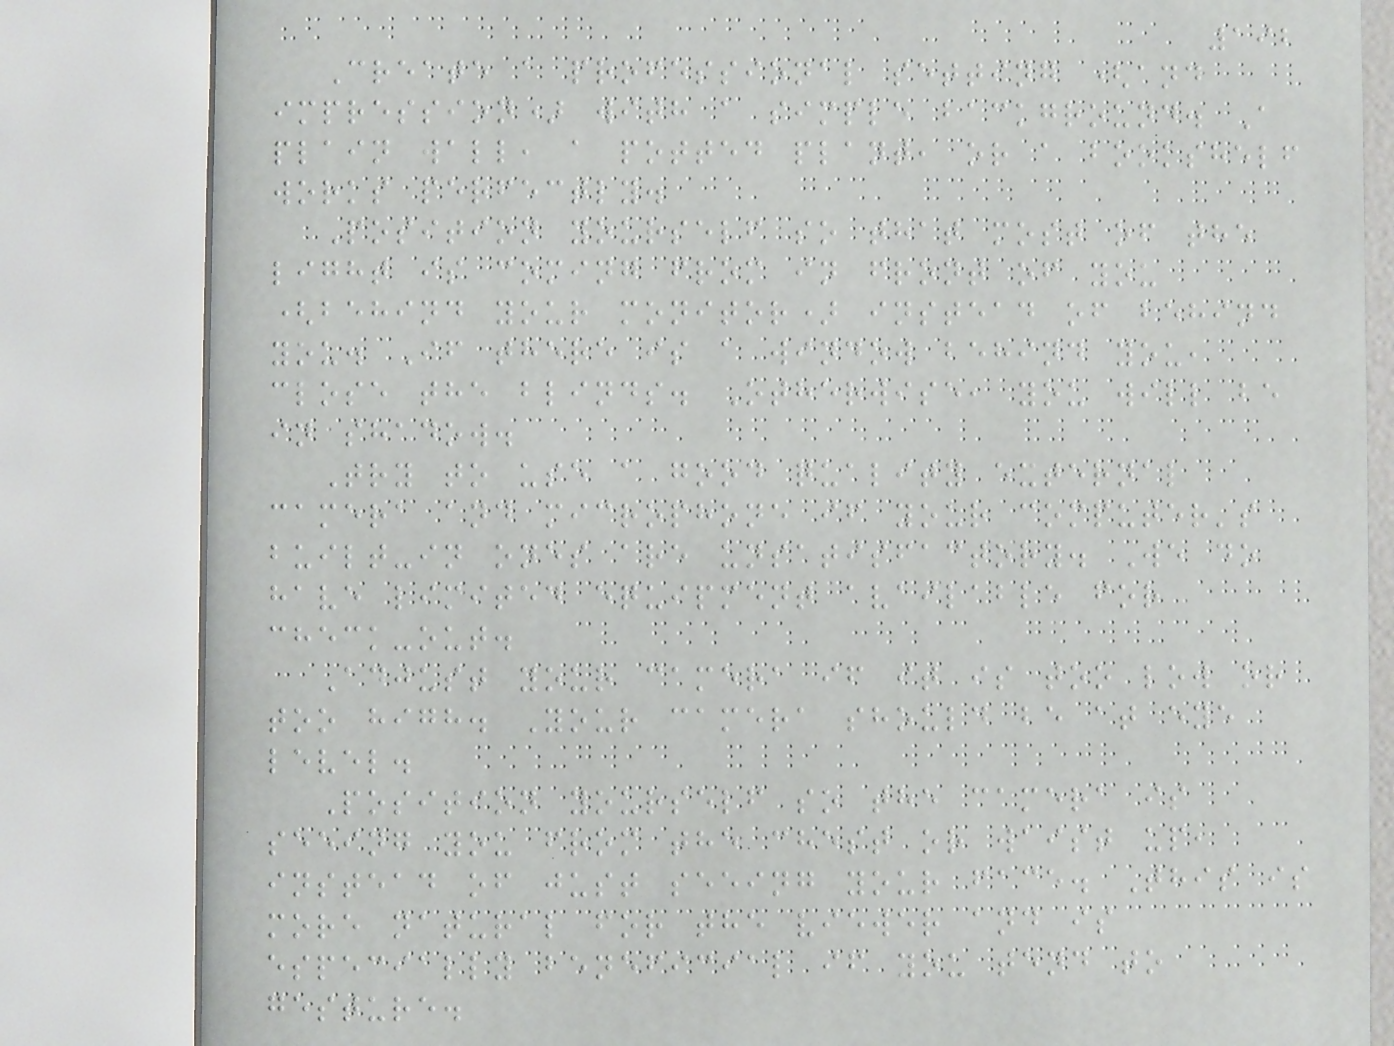192
Create a professional setting (and
impression) with a simple background. A
plain wall, a potted plant, or a bookshelf
works perfectly.
Position yourself so that most of the
light is coming from in front of you
(behind your monitor) instead of behind
you. If there is a window behind you,
close the blinds. Otherwise, you will be
in shadow.
Try to use a good quality external
camera and microphone if your computer's
built-in ones are unsatisfactory. We do
have limited equipment available for
check-out.
Adjust your camera if it is too low or
too high. Your camera should be at eye
level.
Position yourself so the camera is
seeing you from the chest or waist up,
instead of just seeing your face. This is
more natural for the viewer and is
especially beneficial if you tend to
gesture.
